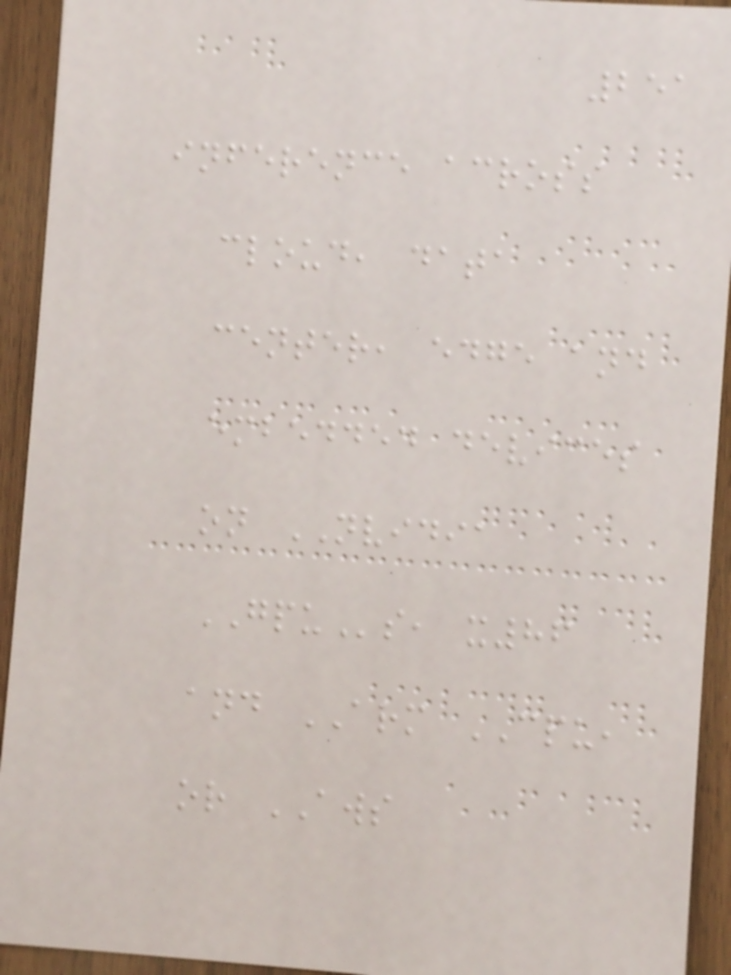251
inference across
cloud, data
center, edge and
embedded devices
on NVIDIA
GPUs, x86
and ARM CPU,
or AWS
